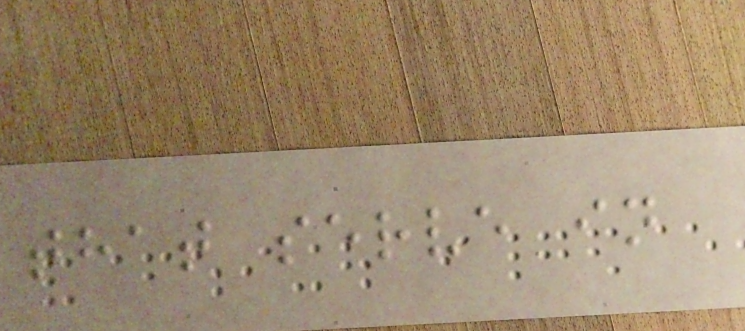that serve in
